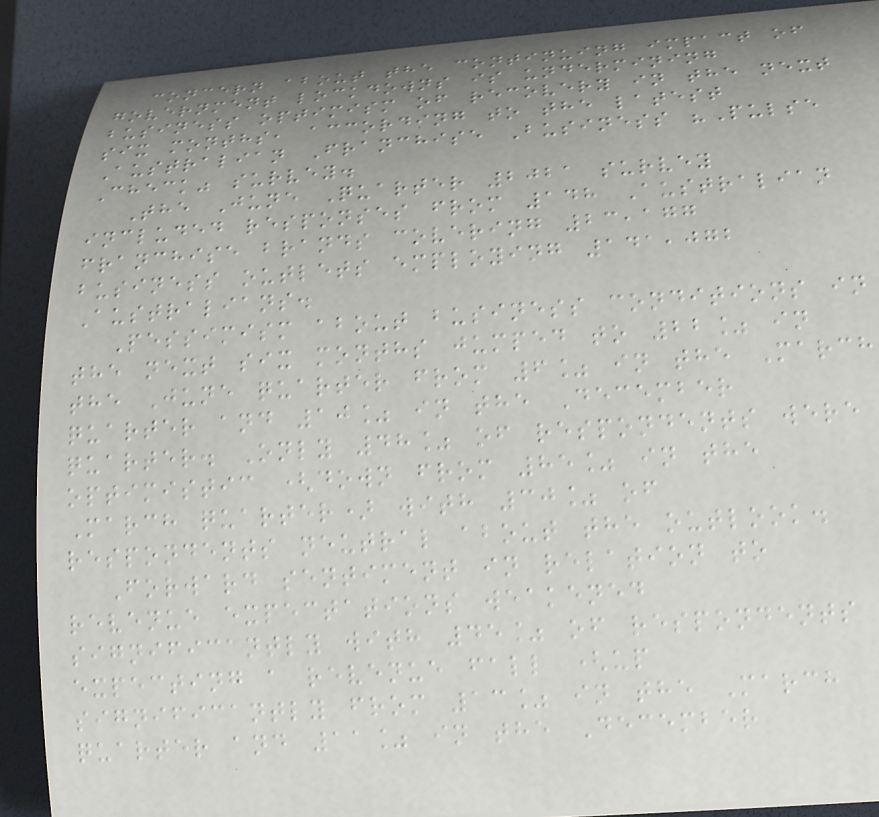concern about the continuing impact of
government lockdowns is undermining
business optimism of recovery in the next
six months, according to the latest
Australian Franchise Business "Pulse
Check" survey.
The June Quarter 2021 survey
included responses from 148 Australian
franchise brands covering 23,177
business outlets employing 141,072
Australians.
Pessimism about business conditions in
the next six months jumped to 22% in
the June quarter from 6% in the March
quarter and 10% in the December
quarter. Only 48% of respondents were
optimistic (down from 85% in the
March quarter) with 30% of
respondents neutral about the outlook.
Forward sentiment in relation to
revenue expectations weakened
significantly with 45% of respondents
expecting a revenue fall (up
significantly from 13% in the March
quarter and 11% in the December
